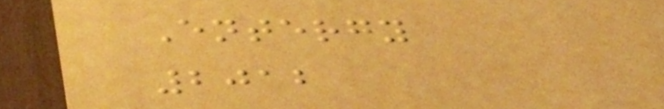Entergy
2012
